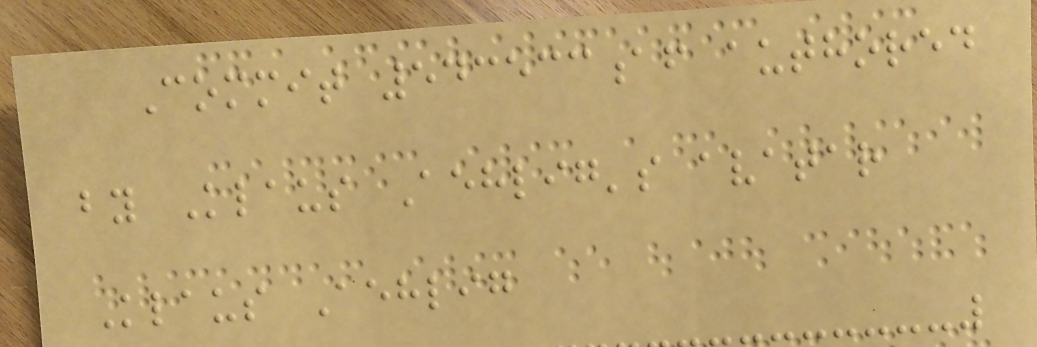Commit 543533af authored
by Klaus Aehlig's avatar
Klaus Aehlig
